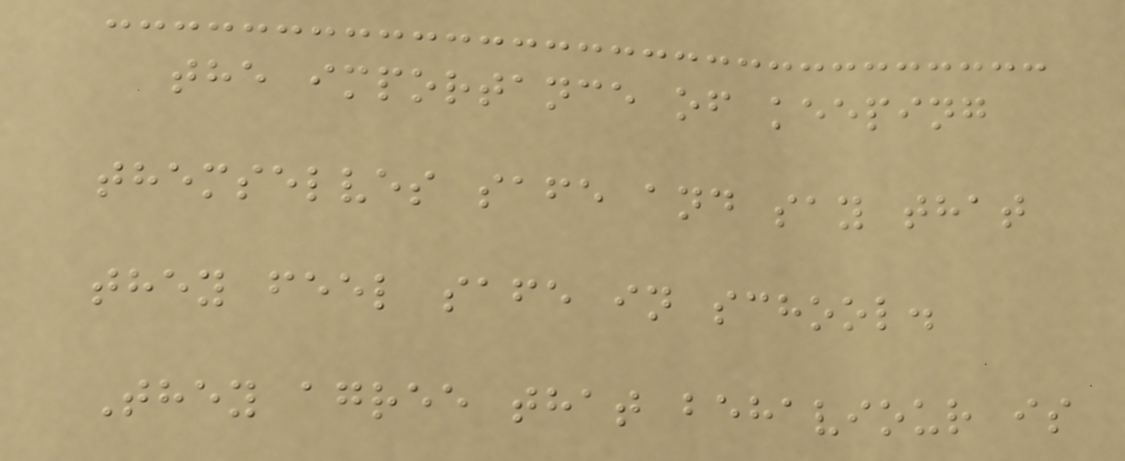the importance of keeping
themselves safe and say that
they feel safe in school.
They agree that behaviour is
